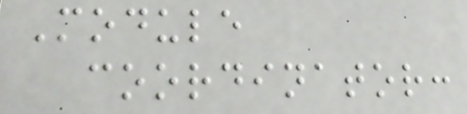Module
coordinator:
